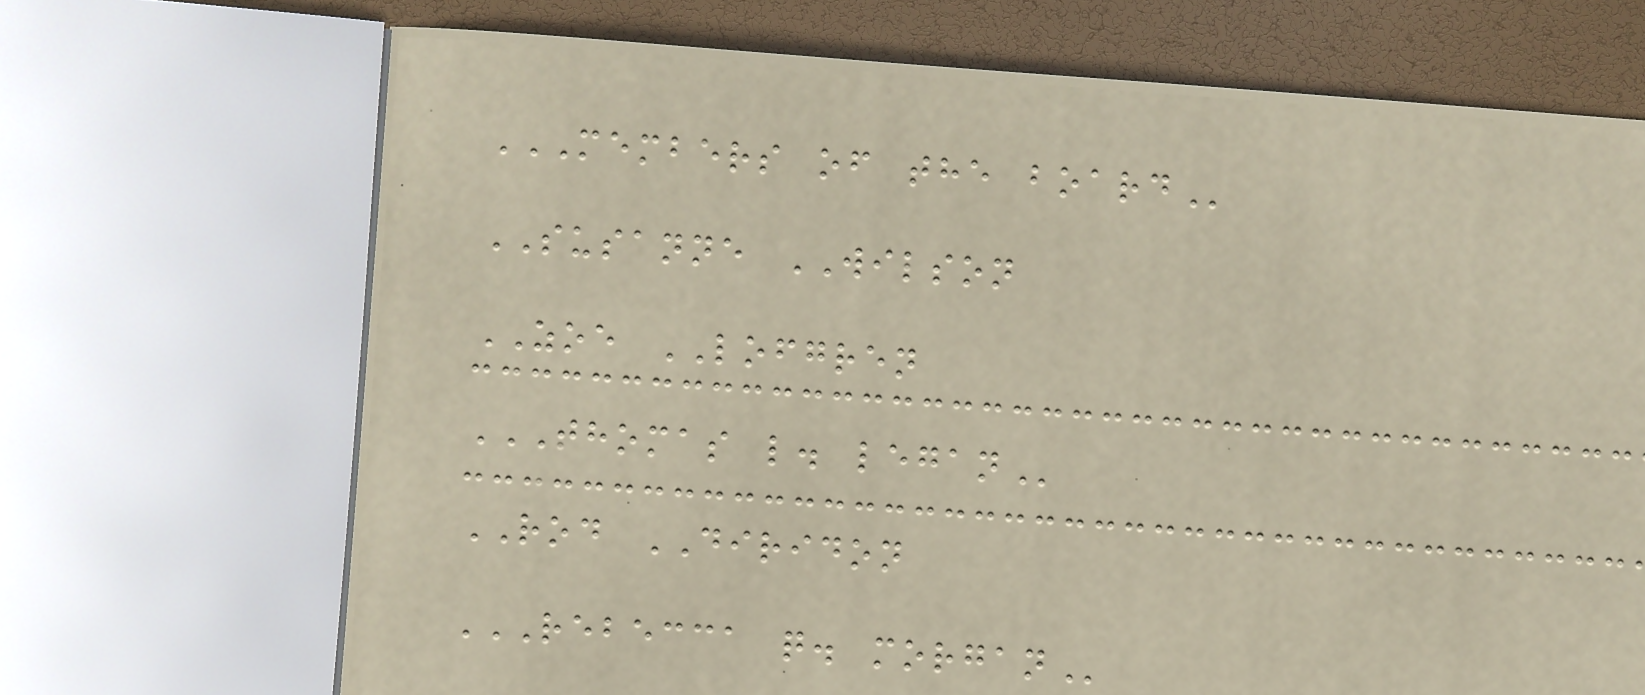MEMBERS OF THE BOARD
SUSANNE WILSON
ZOE LOFGREN
THOMAS L. LEGAN
ROD DIRIDON
REBECCA Q. MORGAN
